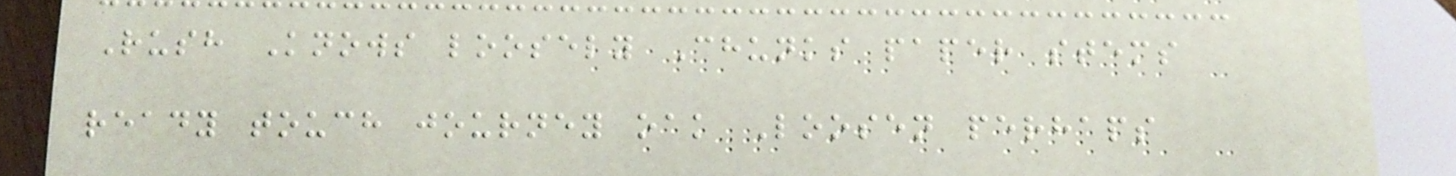Rush Knows loosely Chunks paper stems
ready touch journey oak Loosen perhaps
